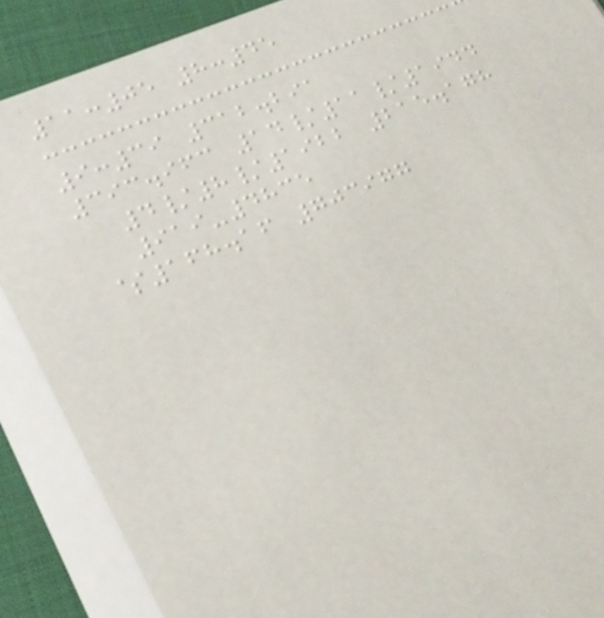11:05 8:45
9:39 312.291
393.963 14/11/1944
4/8/1922 215.178
919-4835
$168.16 703977
